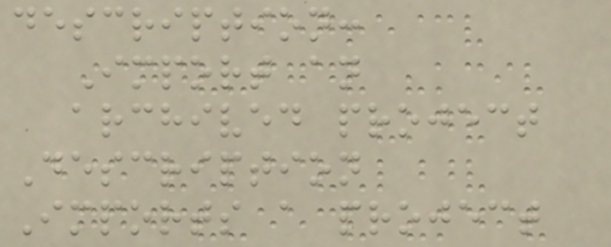description:
Import an
archived project
Description
Imports a project
